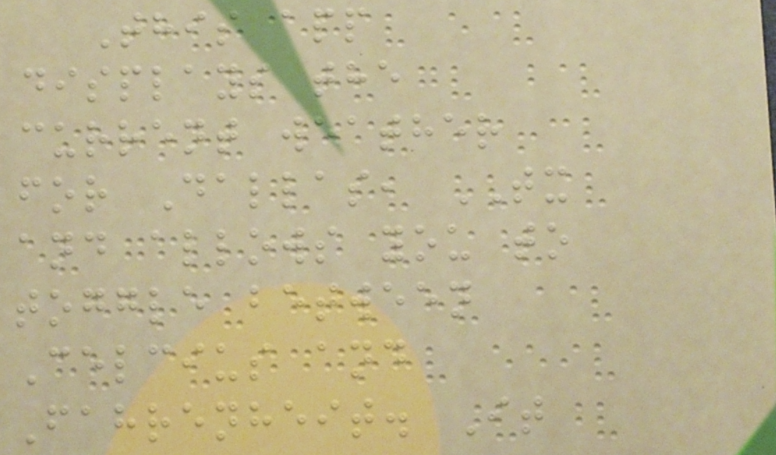This app
displays the
current weather
for Dallas, TX
and allows you to
toggle between
Celcius and
Fahrenheit. It
